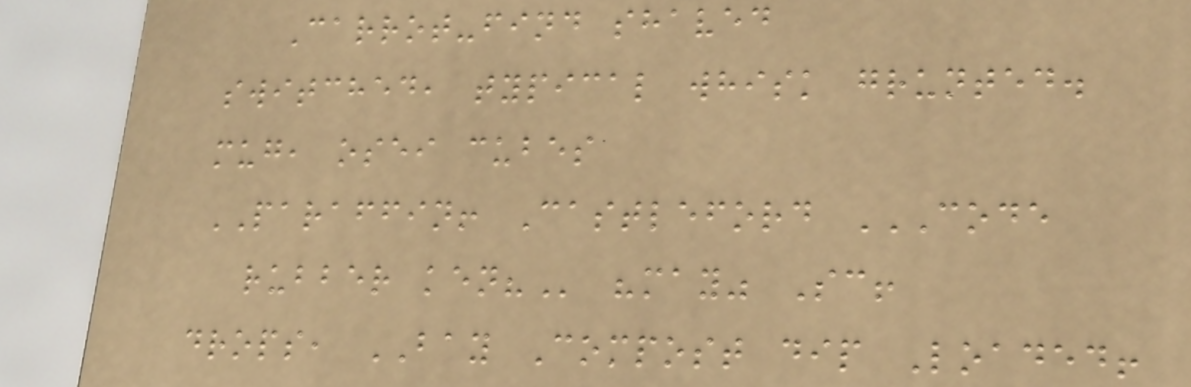Carrot-find shaved
switched, typical whisk grunted.
mug, osei cubes
PARAFFIN! Castleford CODE
RUBBER KEN? "may" Sc!
drops, BAY Compost dip Loaded!
